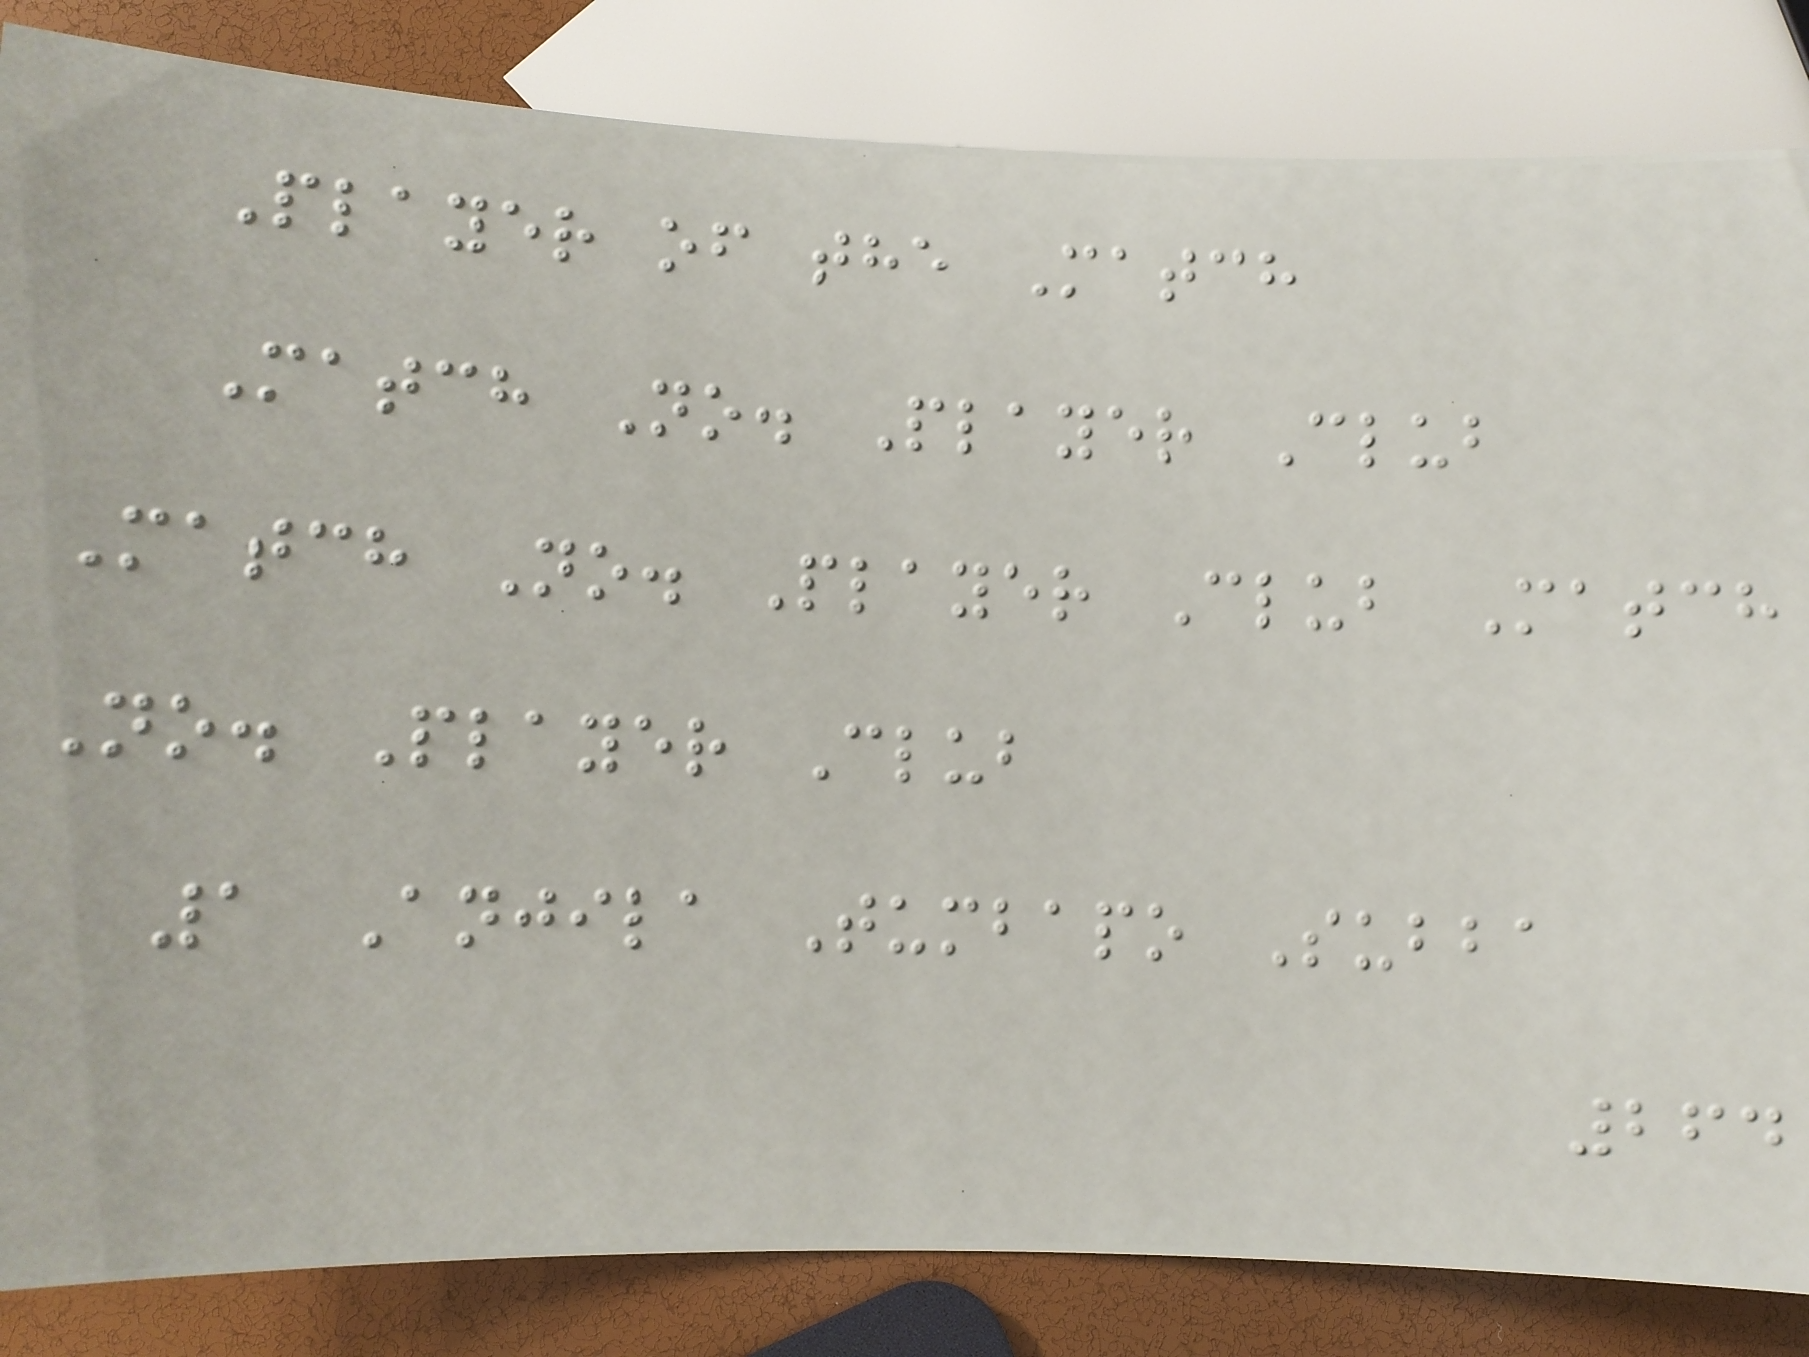Player of the Match
Match No. Player Club
Match No. Player Club Match
No. Player Club
1 Anjila Tumbapo Subba
264
